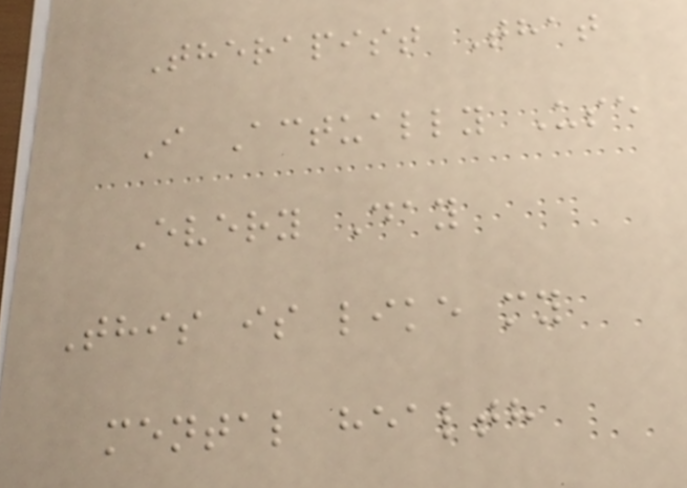Therapist That
I Actually Use
Every Day
This is like my
mental health
